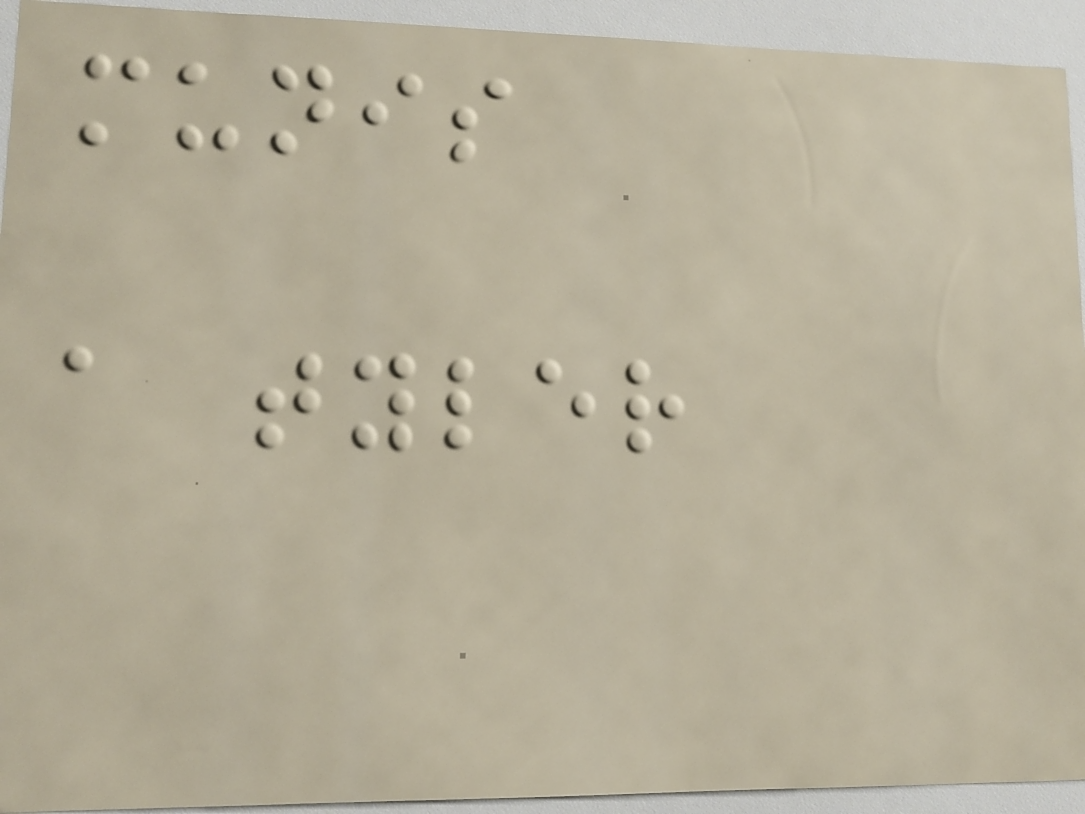munis
a tyler
